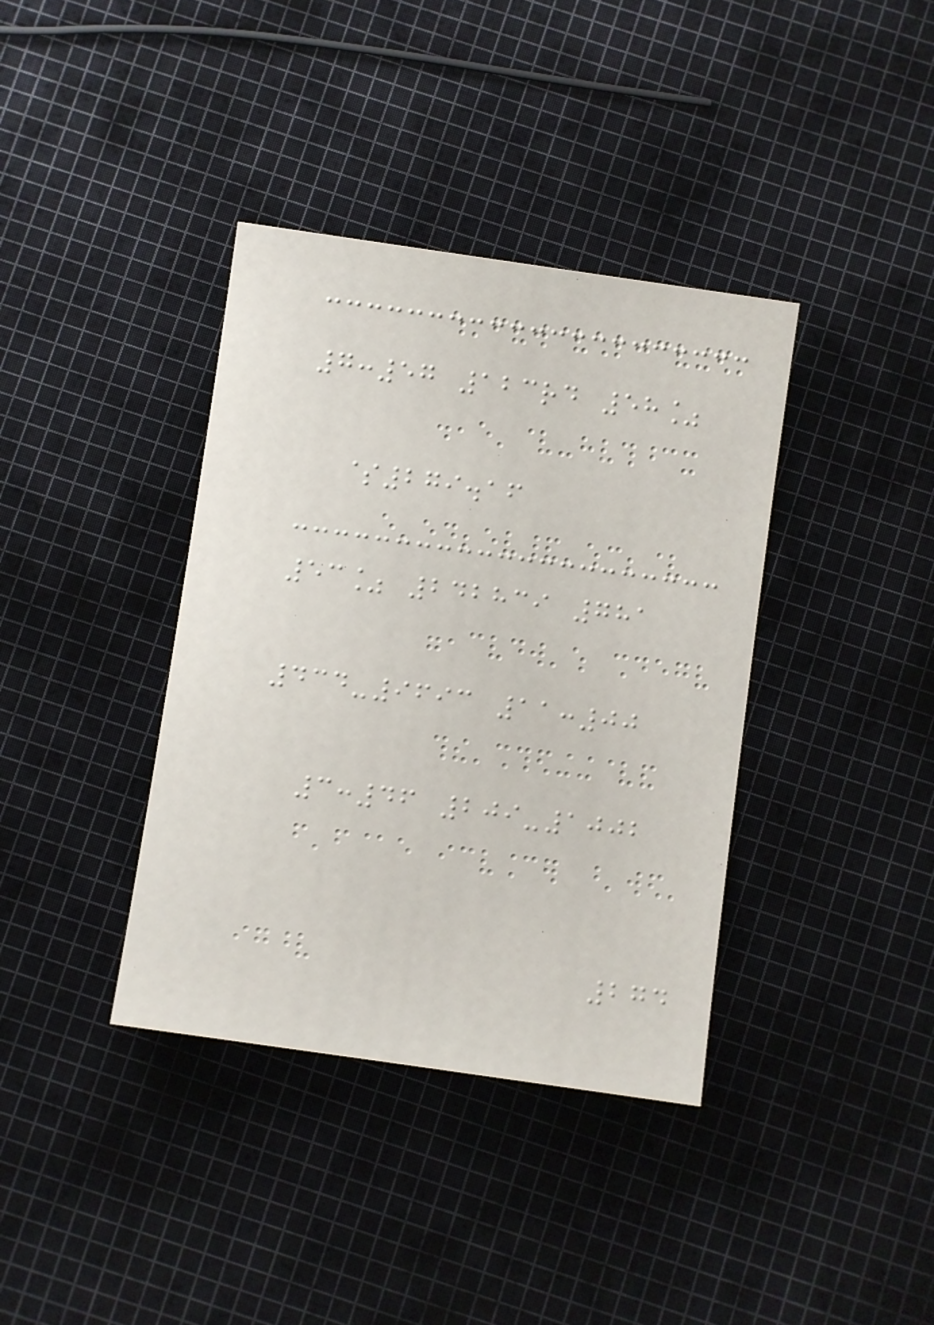7:57 123rd 58%
$279.16
53% 242839 781
434-9693 11:00
3:46 209-1002
274
